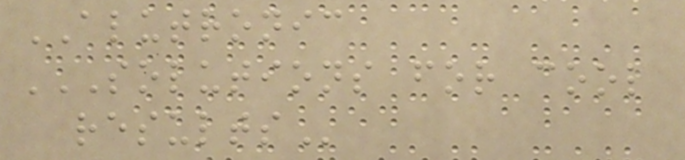ALUTRONIC
SOLUTIONS FOR COOL
RESULTS
